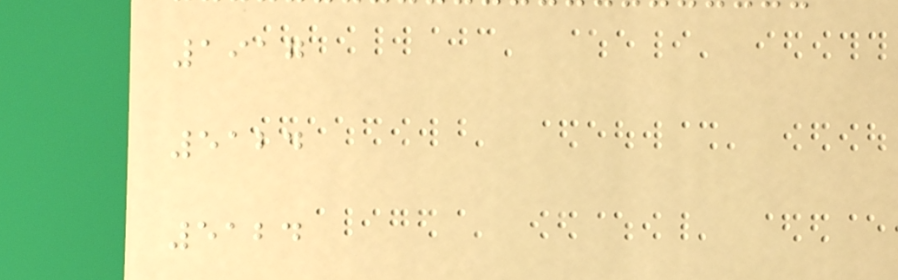1917
5124
5124
